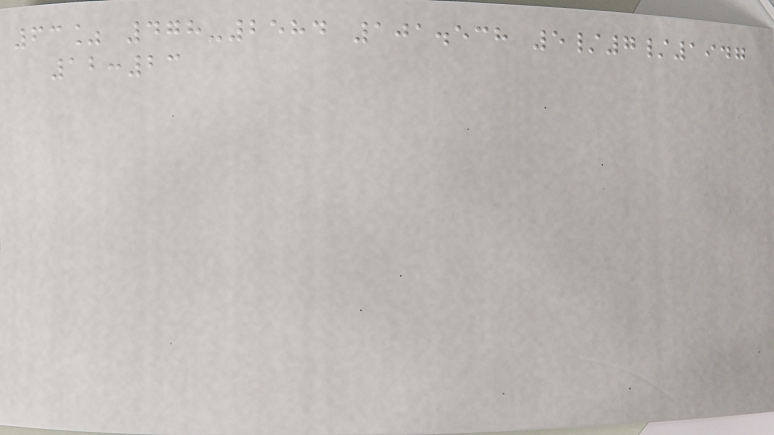63% 478-2584 101.538 5/7/1947
12:23
